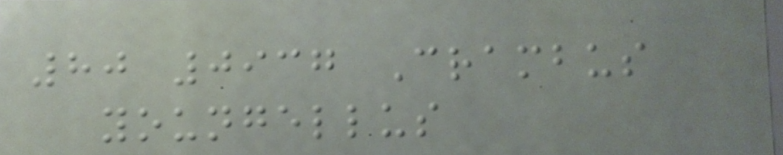80 0937 Crambus
youngellus
